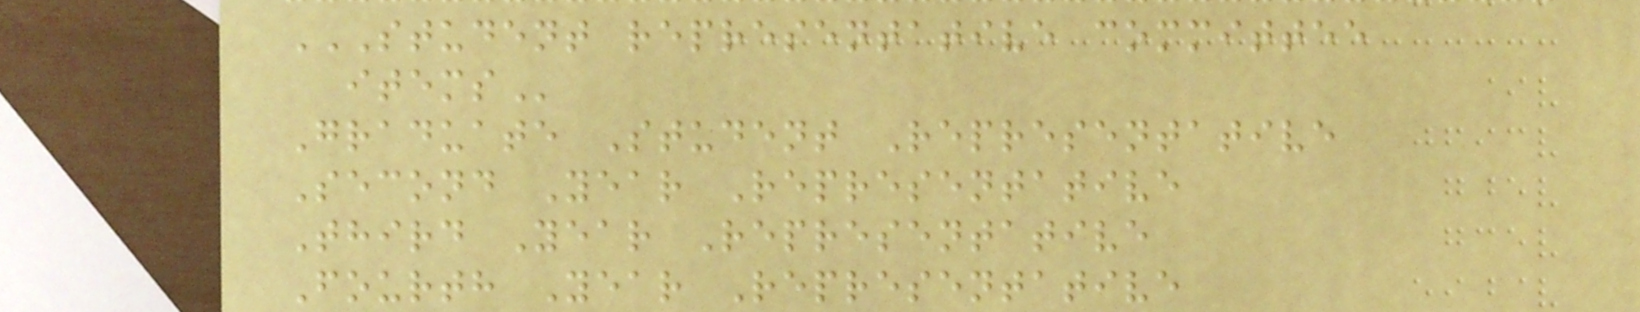STUDENT REPRESENTATIVE COMMITTEE
ITEMS
Graduate Student Representative
Second Year Representative
Third Year Representative
Fourth Year Representative
